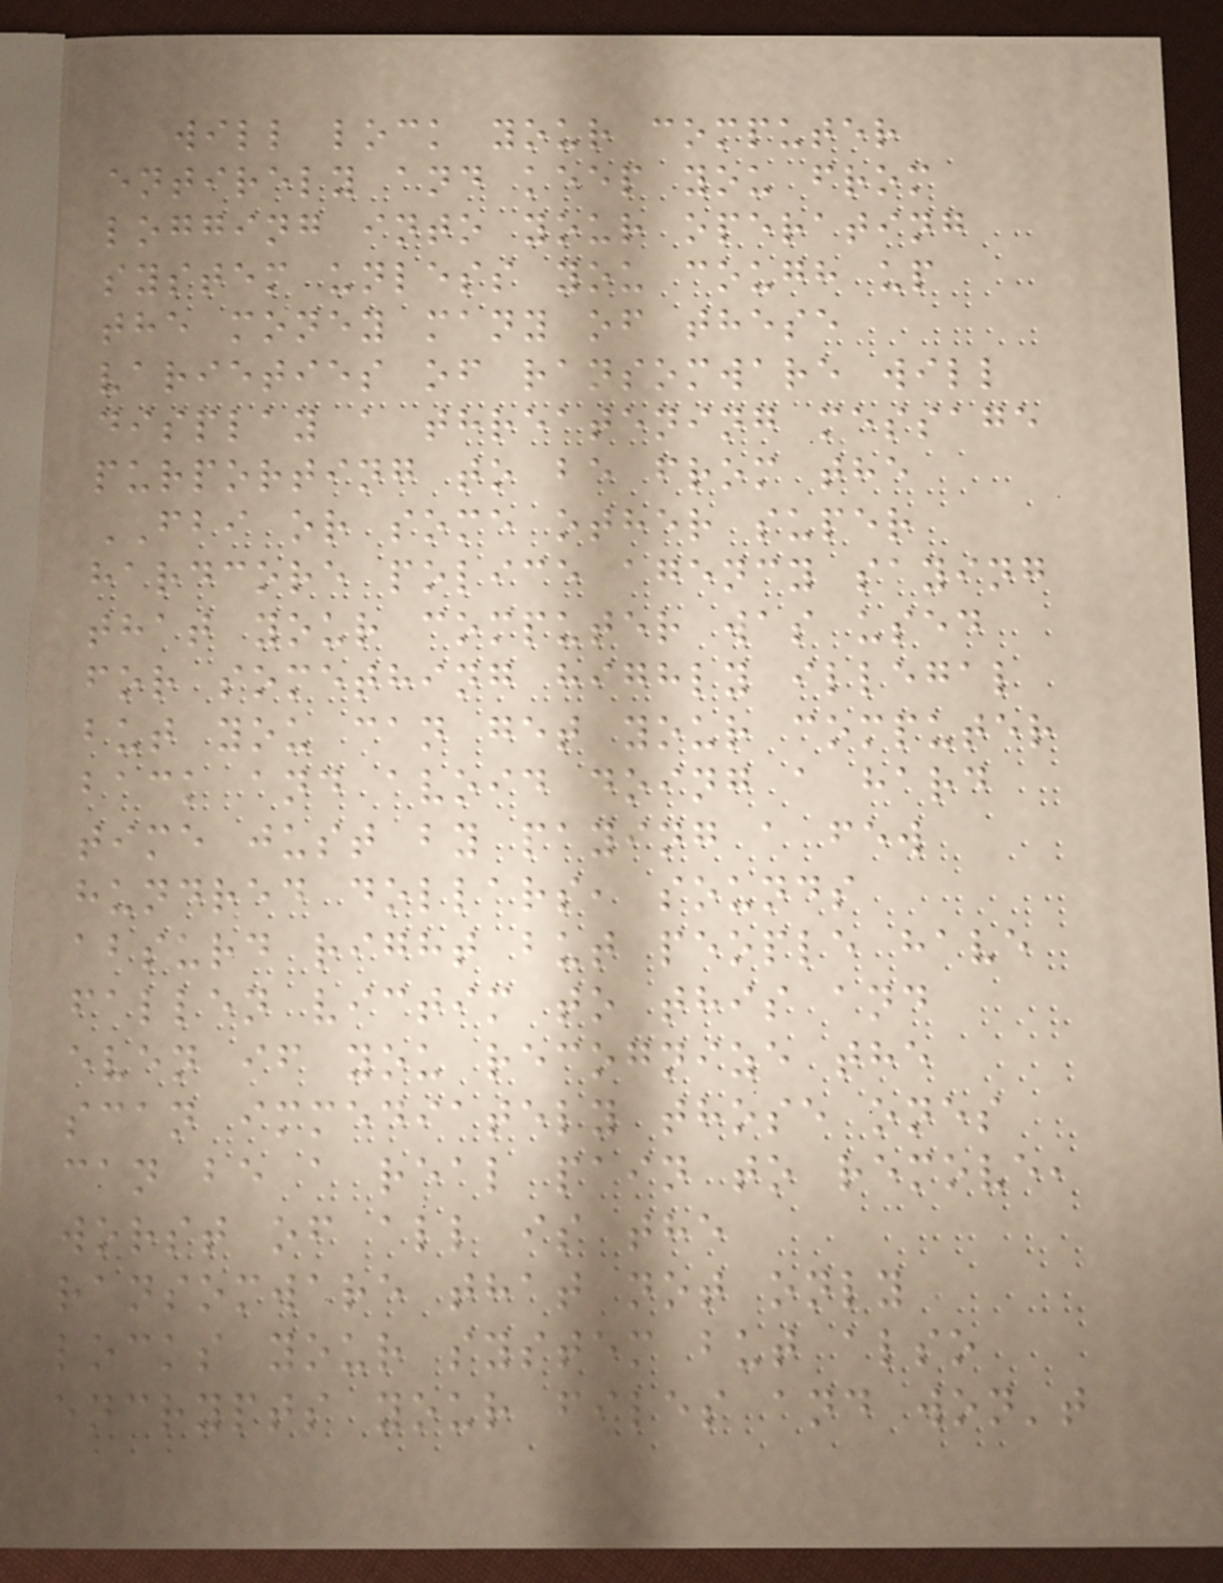will lock your computer
entirely and keep you from
logging into your operating
system unless you cough up
the money many of these
varieties of ransomware will
display a threatening message
purporting to be from the
FBI or some other super
hardcore police agency saying
that your computer was used
for something highly illegal
but you can get your computer
back and avoid doing a hard
time just by paying a few
hundred dollars, sounds
absurd right but people have
fallen victim to this and
even if you recognize the
scan immediately those ones
can be a real pain to remove,
worst of all is the
ransomware that not only
locks your system but also
encrypts your files and won't
